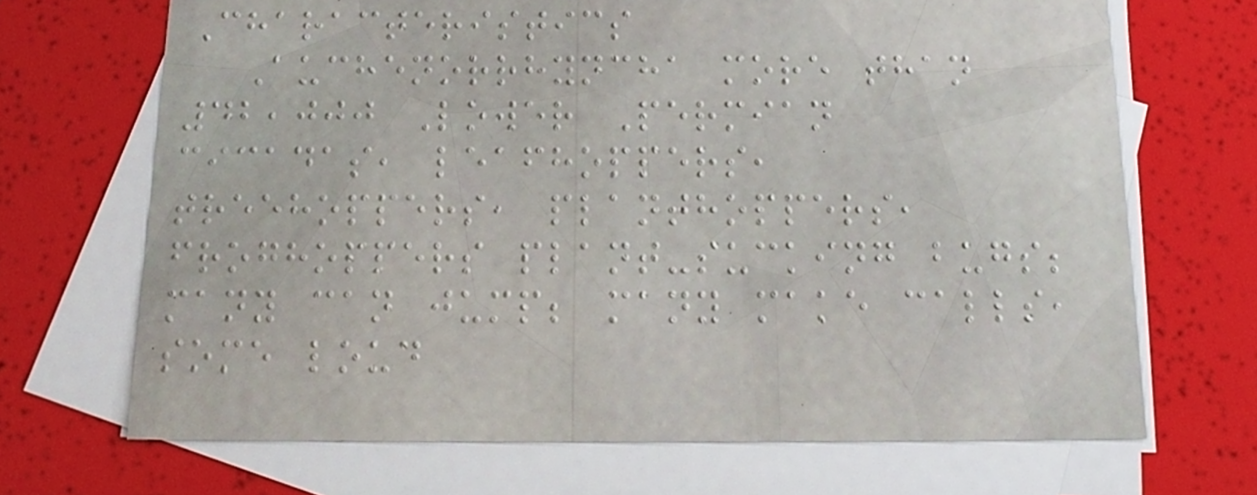Characteristics
Auchenorrhyncha more than
42,000 Lower Permian
cicadas, leafhoppers,
treehoppers, planthoppers,
froghoppers plant-sucking bugs;
many can jump; many make calls,
some loud
